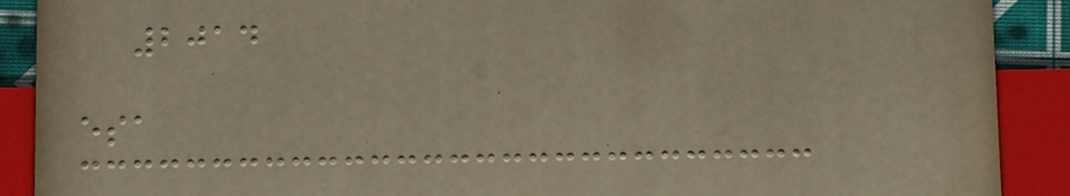2014
esa
